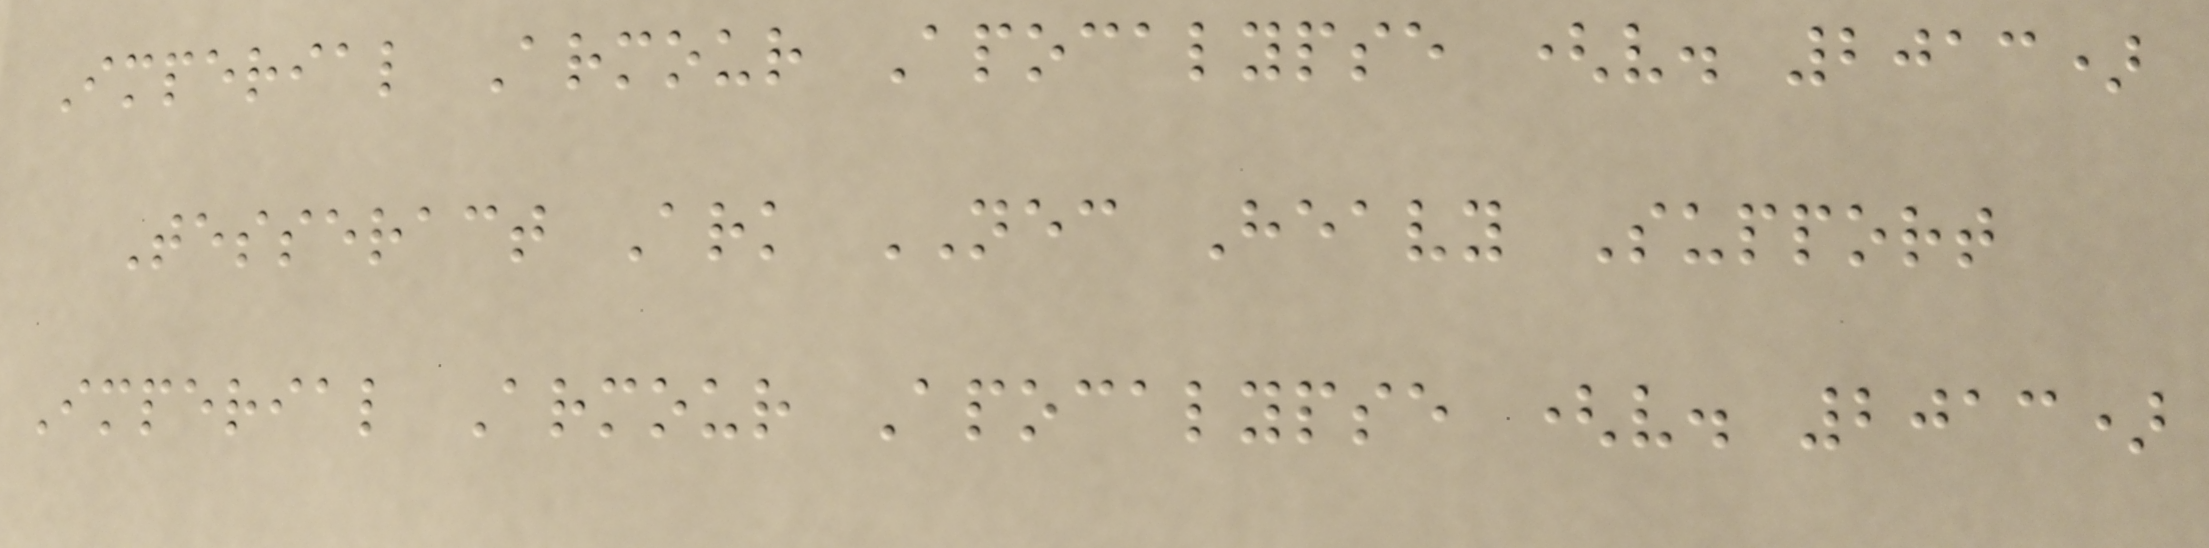Imperial Armour Apocalypse (v. 2013)
Tesseract Ark NEC Heavy Support
Imperial Armour Apocalypse (v. 2013)
